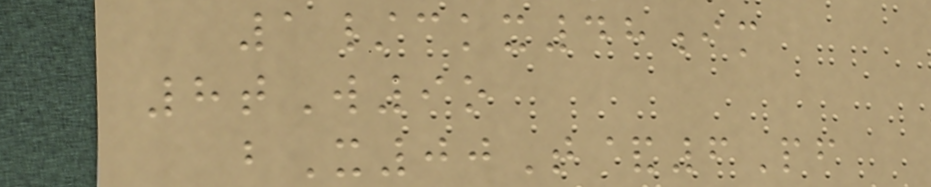1/ckx48im
8tW9o
bX00T&6Pf
